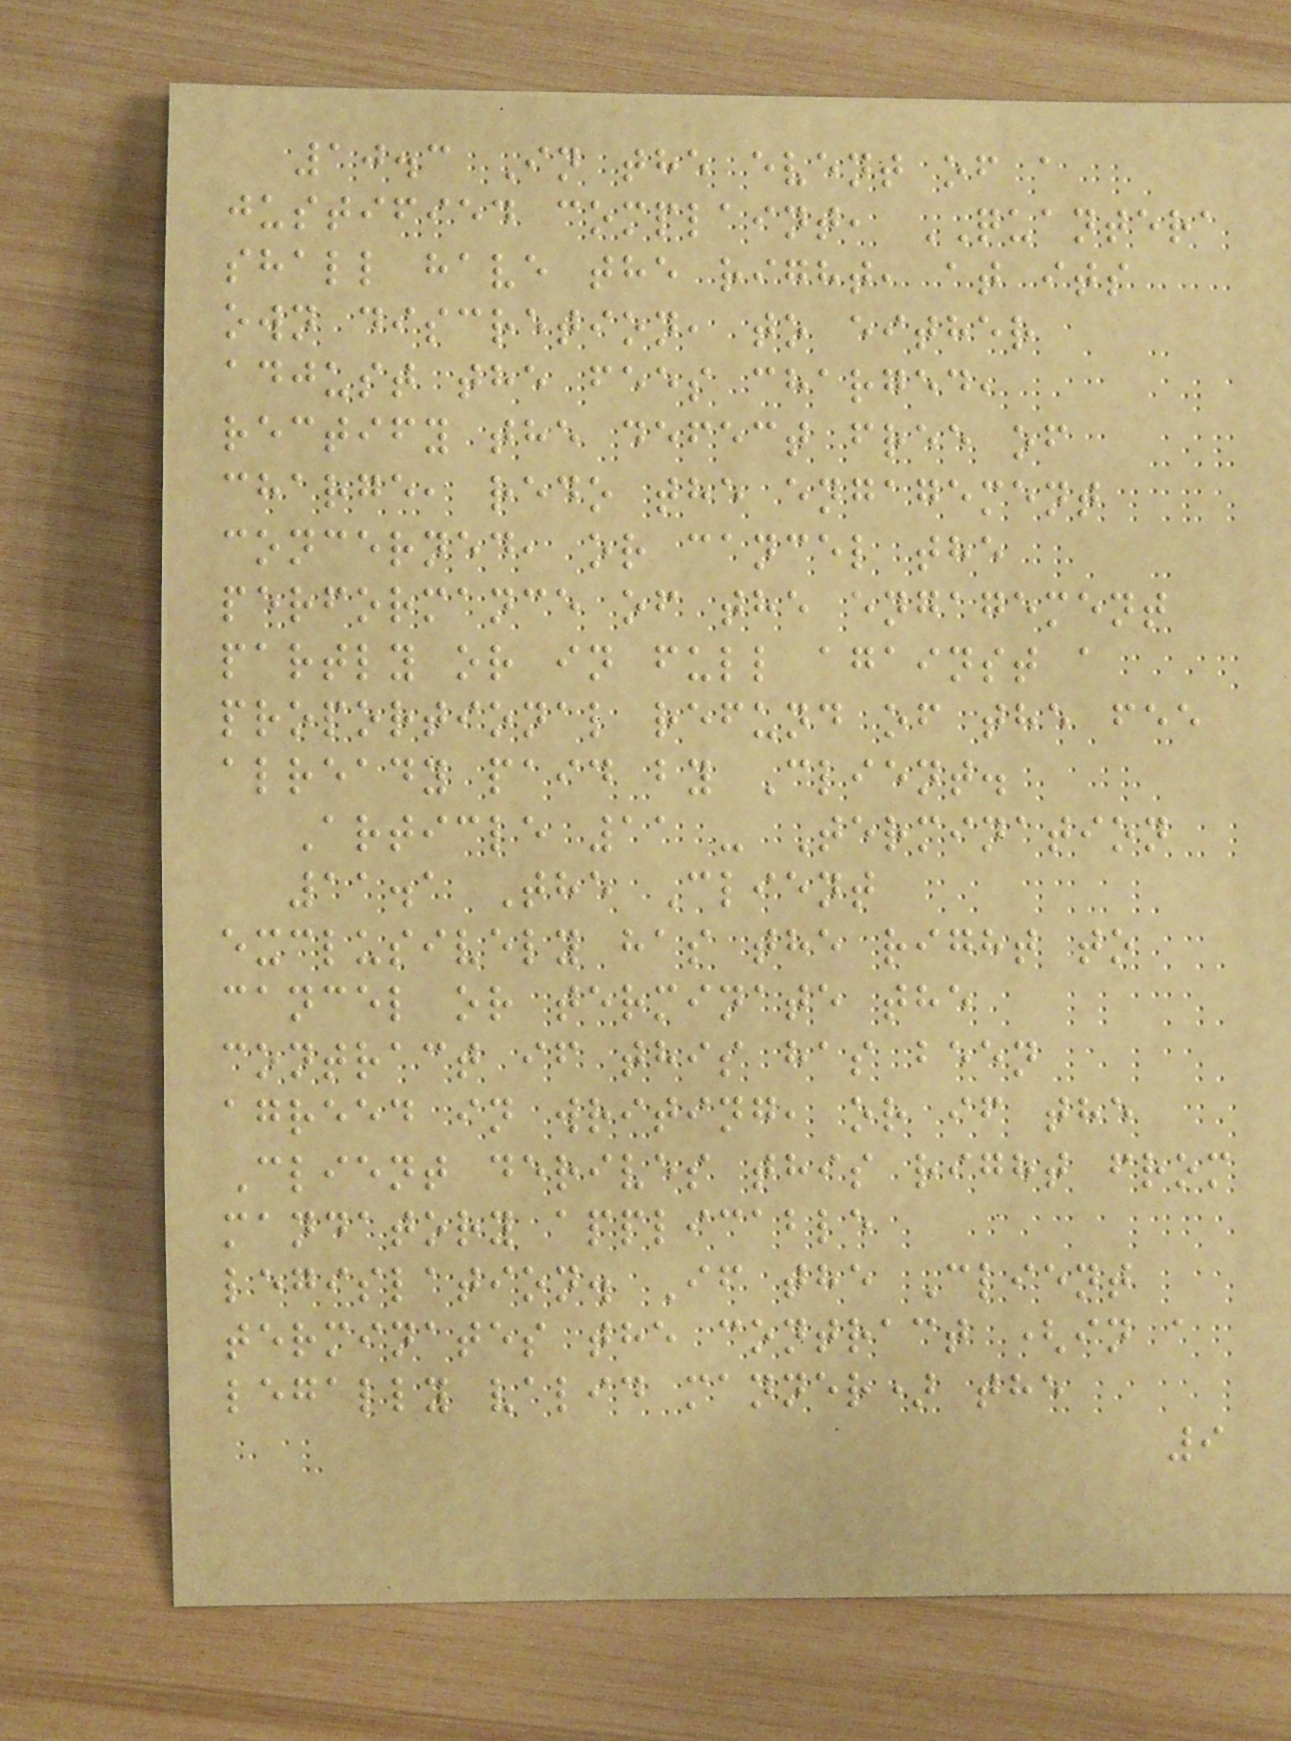10.3 In the event of a
justified complaint, QUANTERA
shall have the right, at its
own discretion, to either
adjust the fees charged,
rectify the defect free of
charge, redo the engagement
concerned, or cancel the
performance of the engagement
partly or in full against a
proportional refund of the fee
already paid by Client.
Article 11 - Termination
11.1 The Client
exclusively has the right to
cancel or terminate the
contract if this has been
agreed in writing, or if the
Client derives this right from
mandatory applicable
legislation. If the Client
terminates the contract (in a
legally valid manner) the
9
